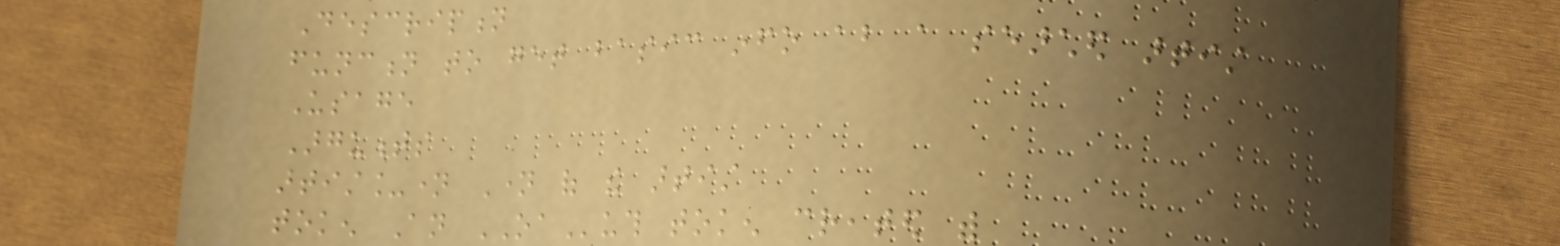Description
function to get basic info about a searched artist
Usage
Arguments
artist_name Name of the artist
token An OAuth token created with
